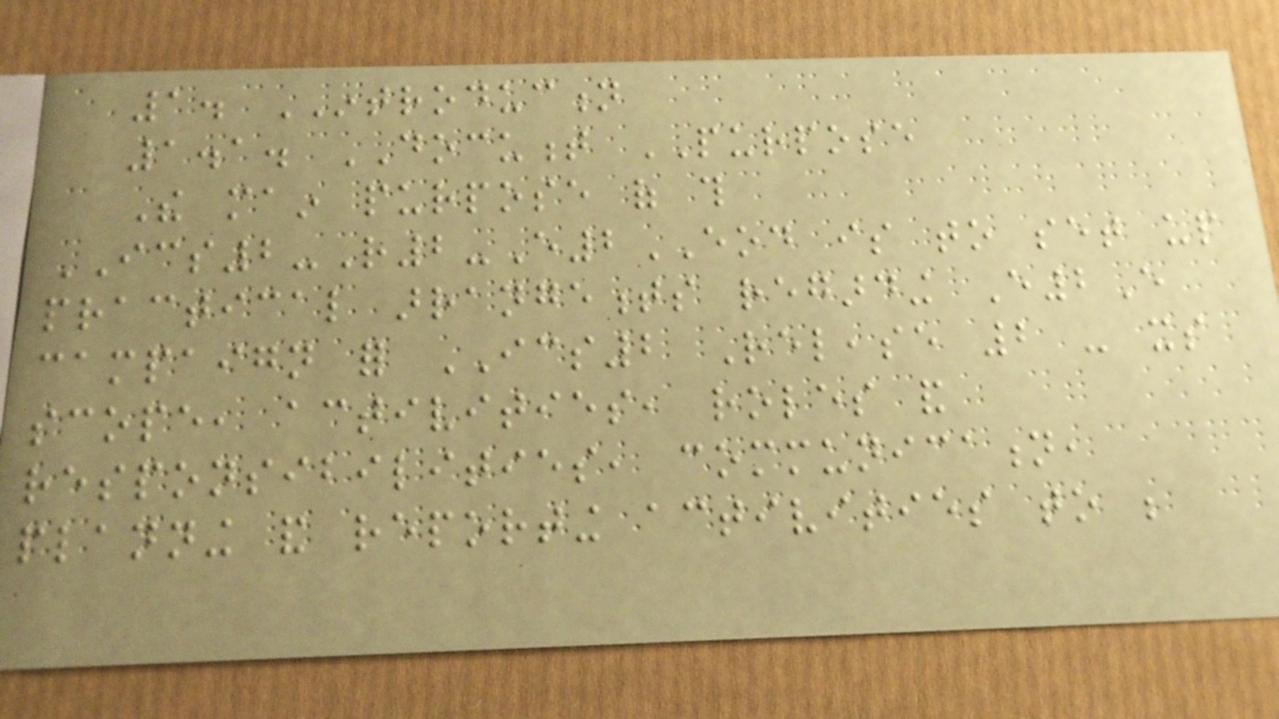1. INTRODUCTION
1.1. DOCUMENT PURPOSE
The main purpose of this
ICS2-R2-E2EOD is to set up
practical arrangements regarding E2E
campaign for ICS2 Release 2 - its
scope, activities, roles and
responsibilities, communication,
planning and reporting activities to be
